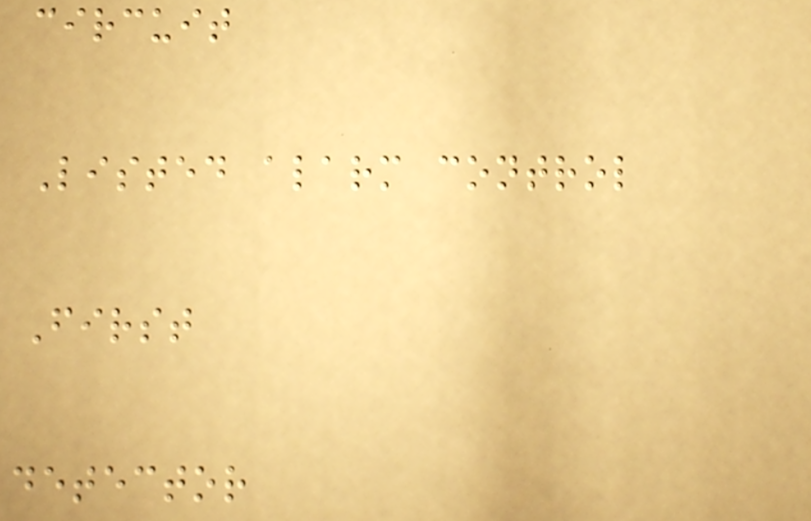circuit
Listed alarm control
First
detector
